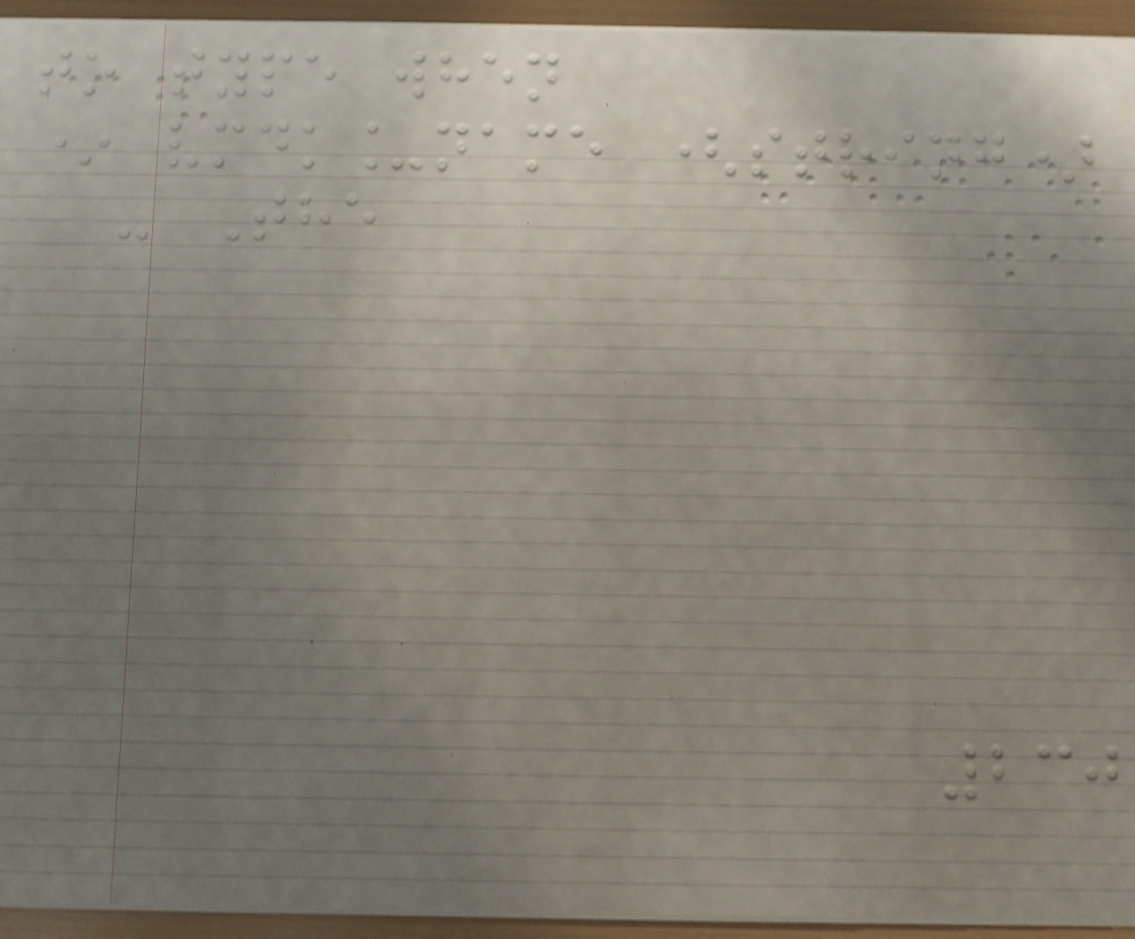to type when
* vmdk_name (string)
- The
230
